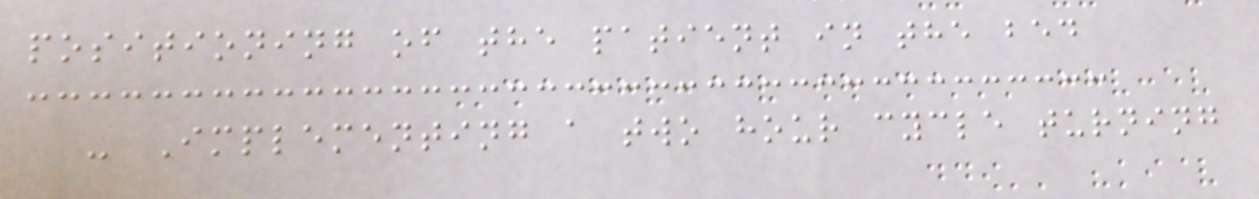positioning of the patient in the bed
- Implementing a two hour cycle turning
